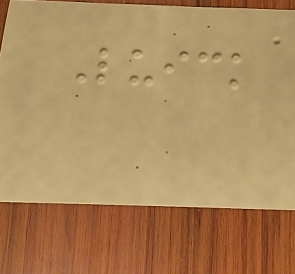Luick
